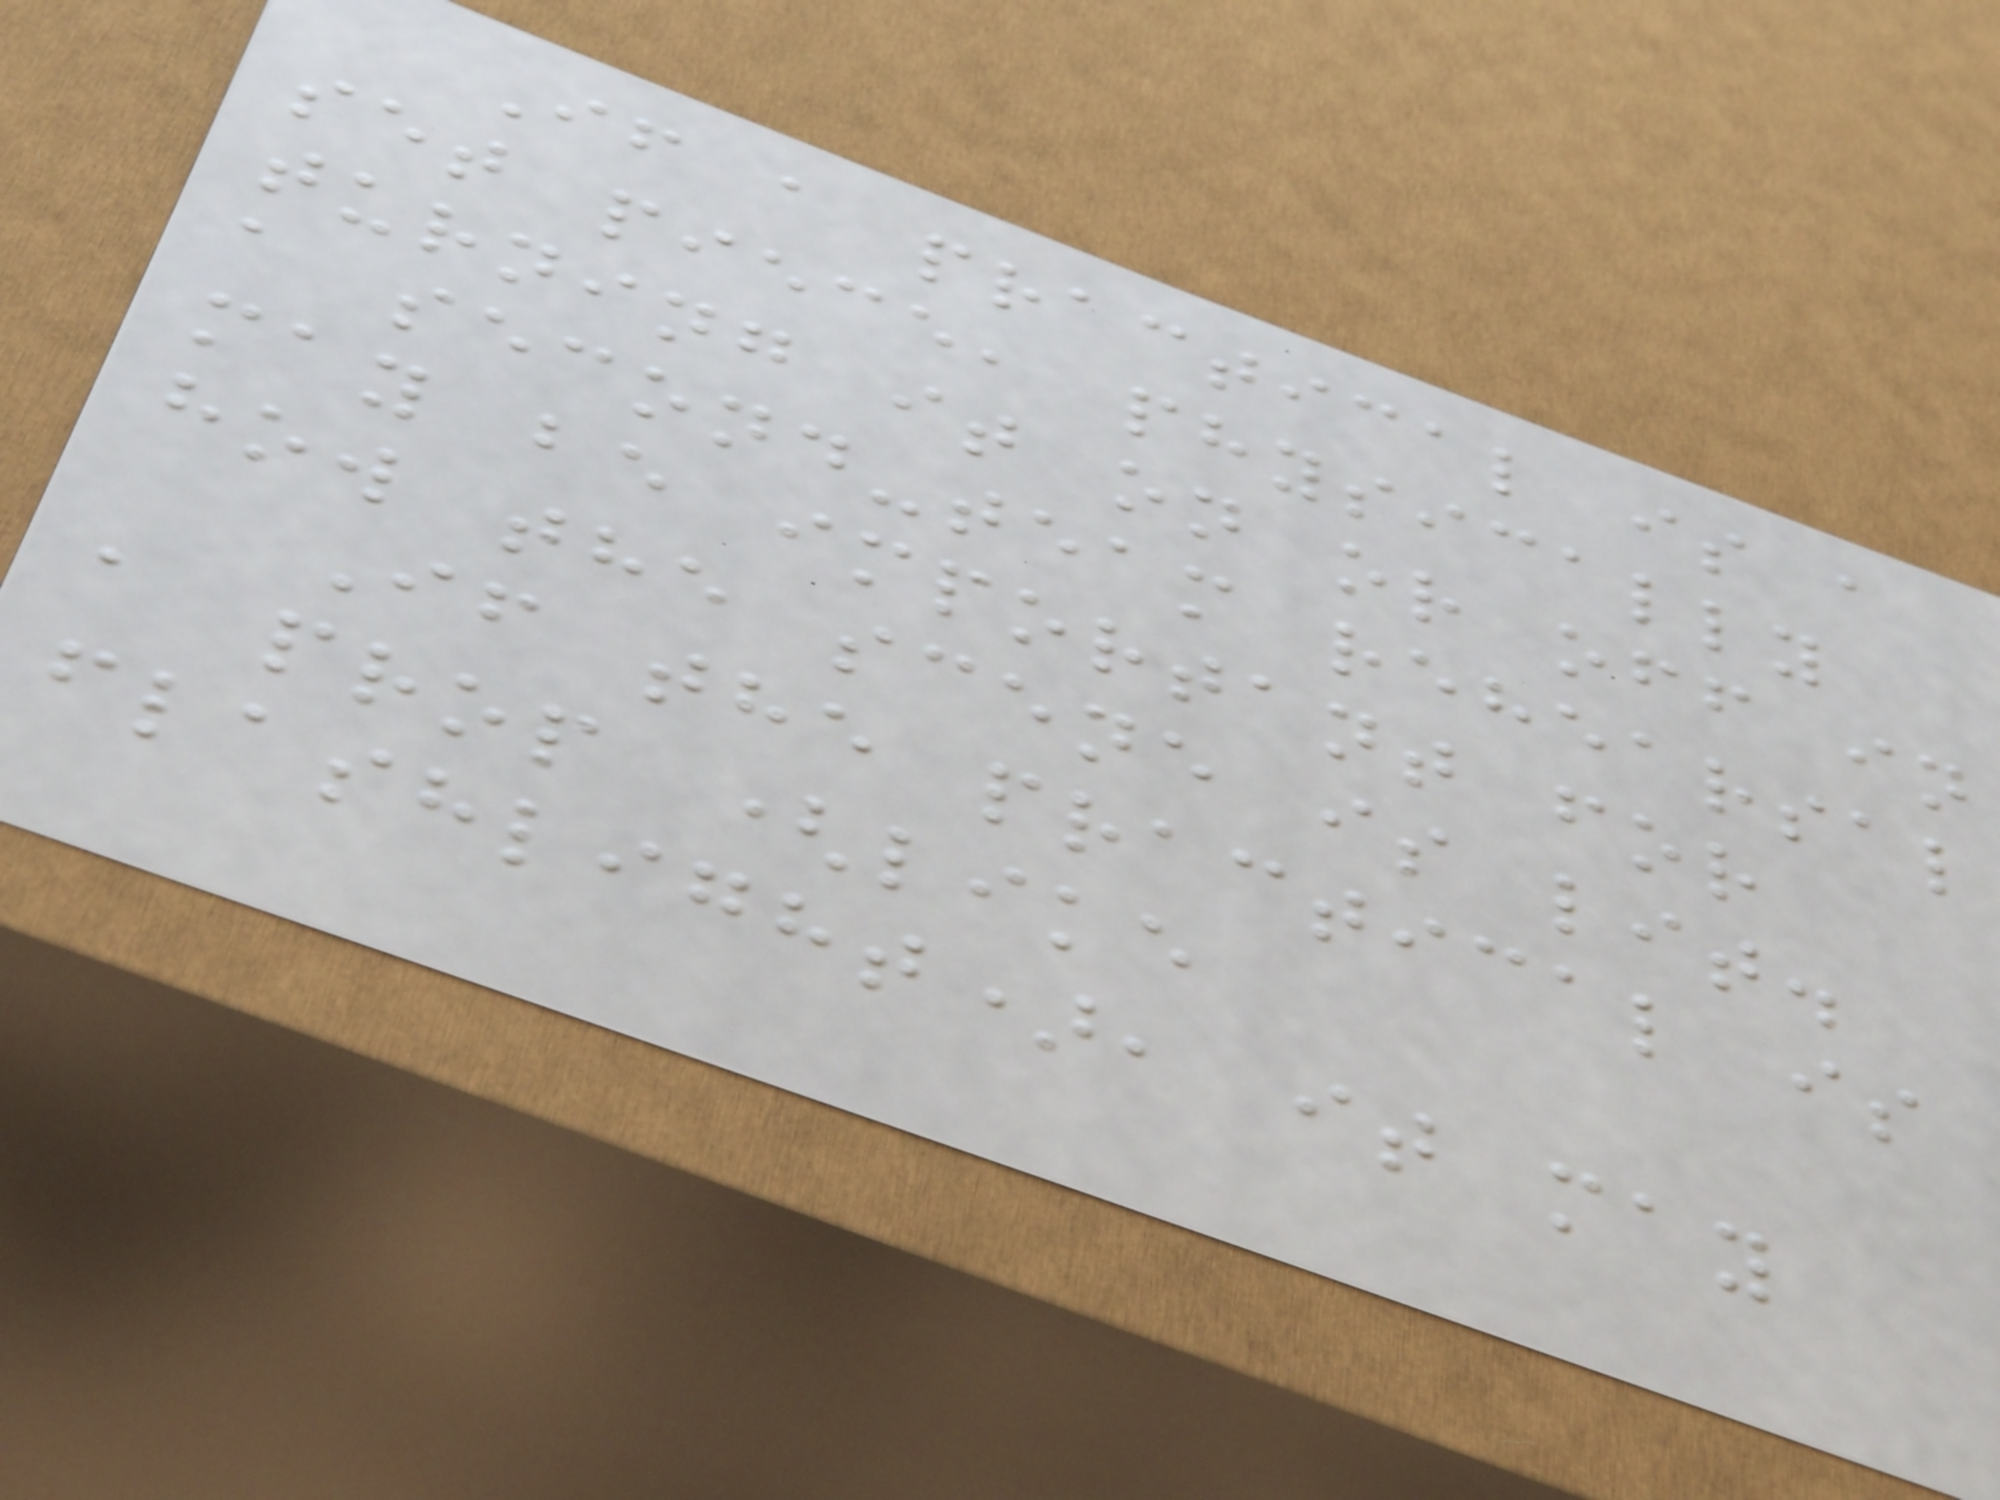If a practical is a
set piece, physically
turning it on or off in
a second-team rehearsal
may be important for
how the scene is lit.
If the practical is
a prop (like
flashlight), it may
